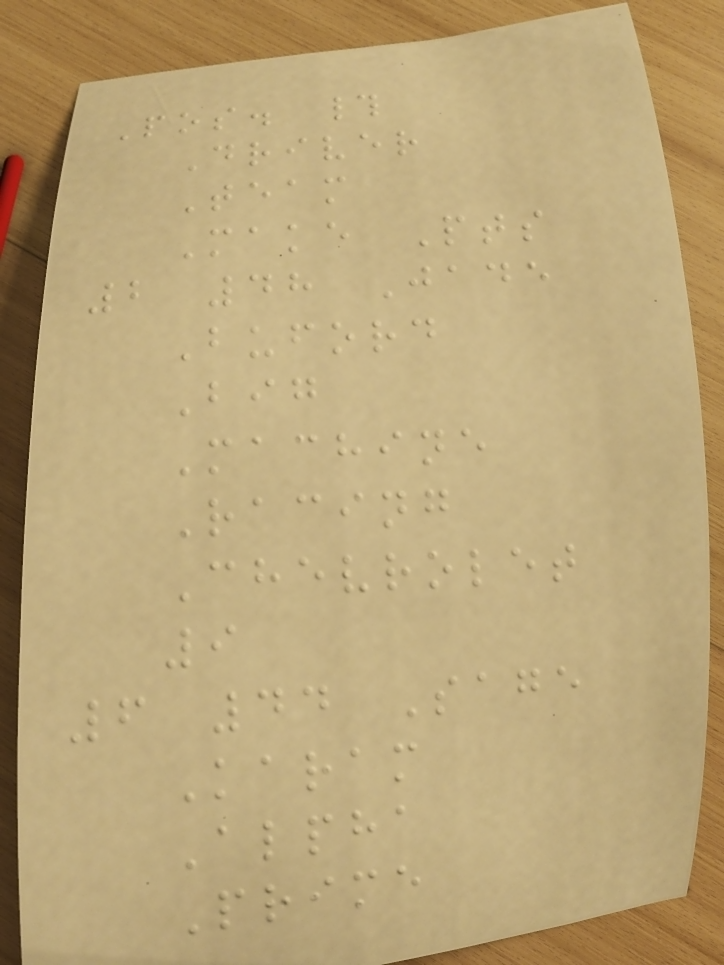Pos. #
Driver
Team
Make Pts
2 48 Jade
Buford
Big
Machine
Racing
Chevrolet
9
6 44 Sage
Karam
Alpha
Prime
